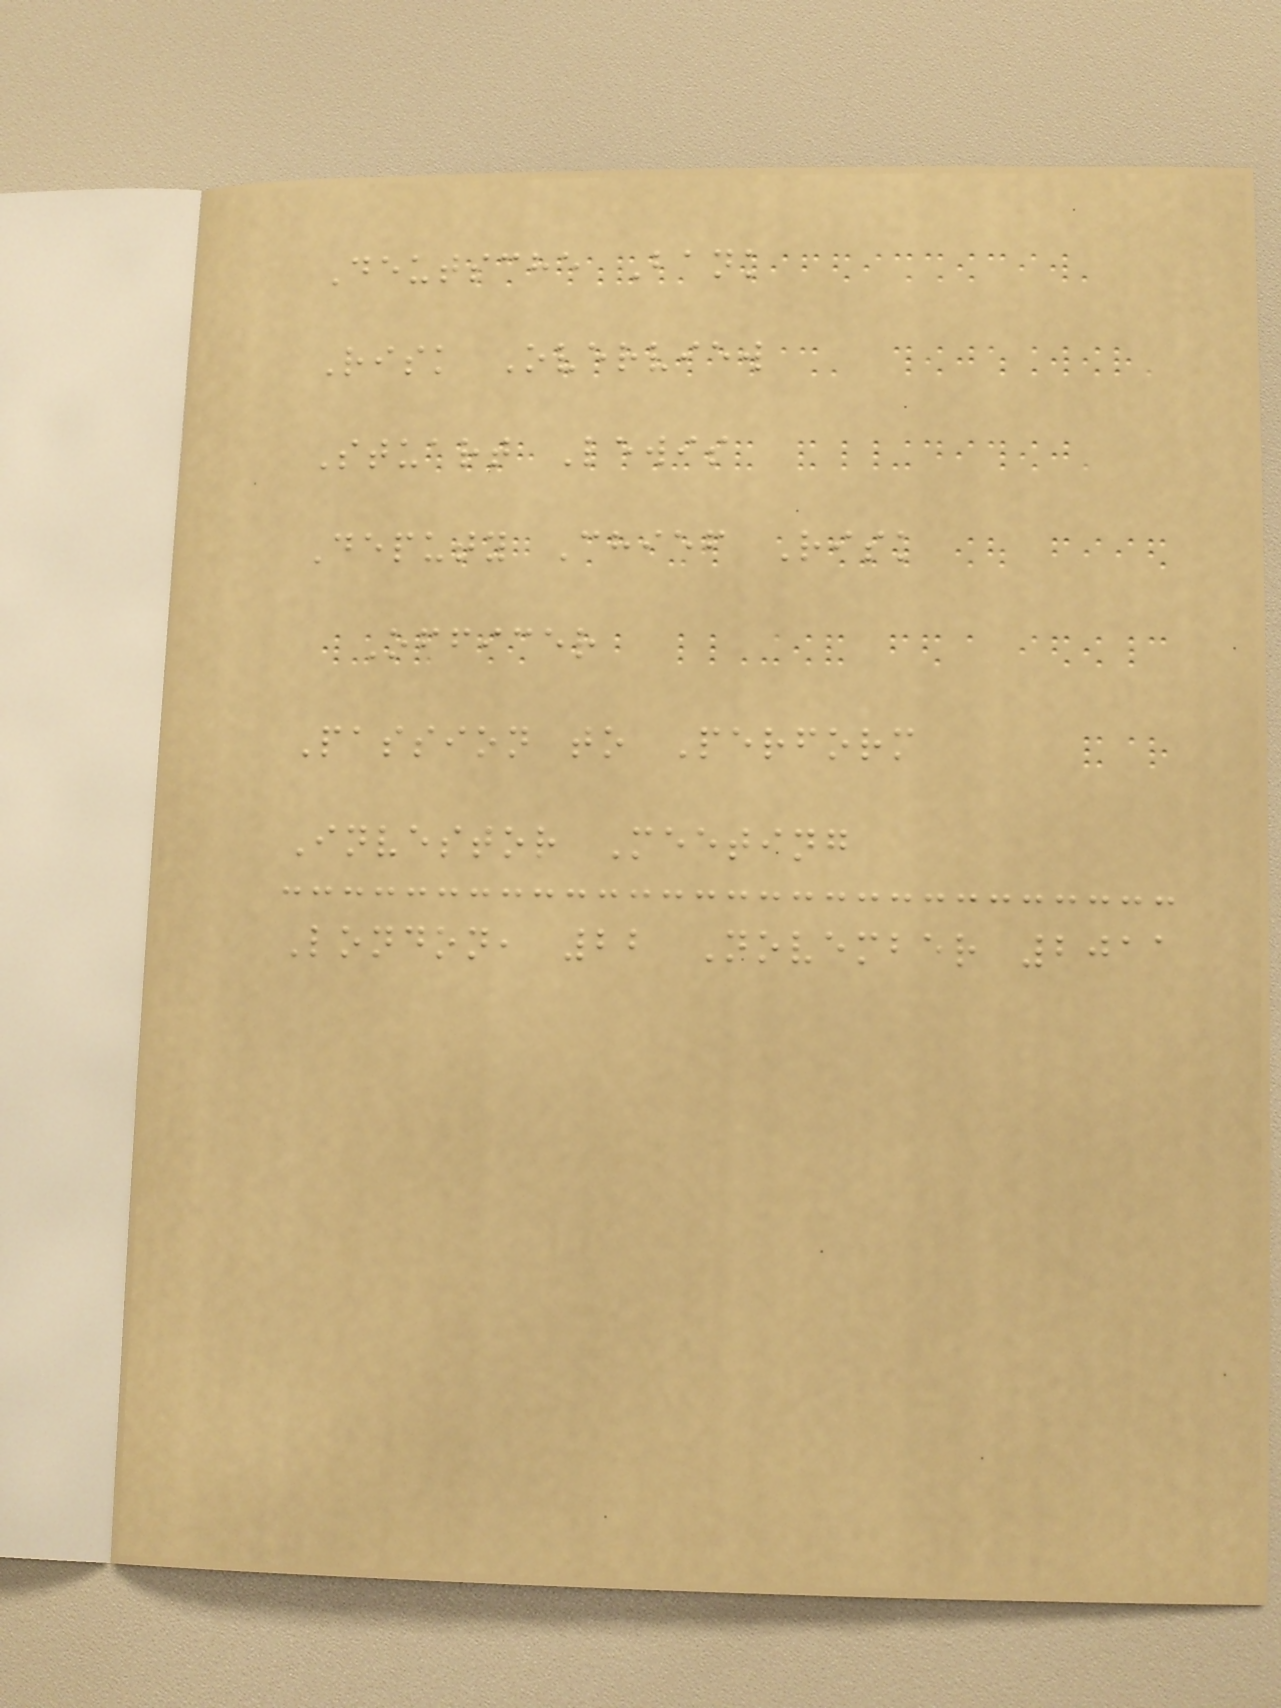Deutsche Bank
Risk Overview
Stuart Lewis
Deputy Chief Risk
Officer
Passion to Perform
Investor Meeting
London, 22 November 2011
